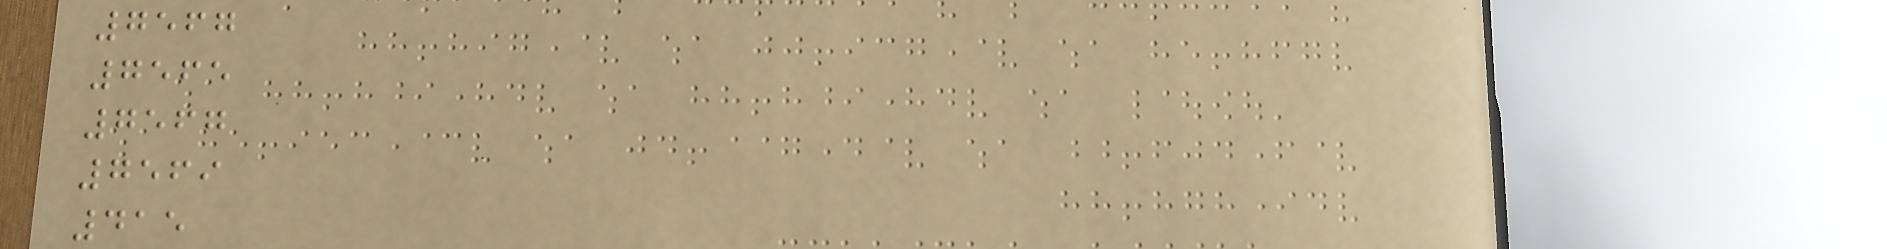7567
7565
7567
7569
415
